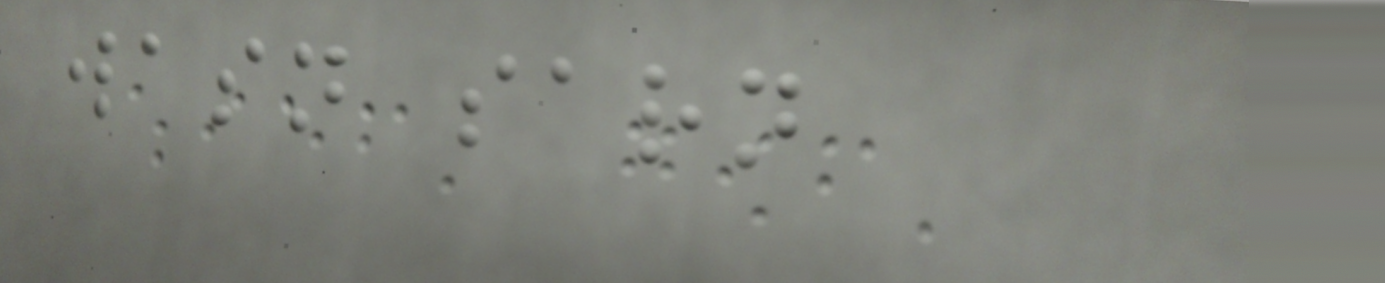wasn sarn
